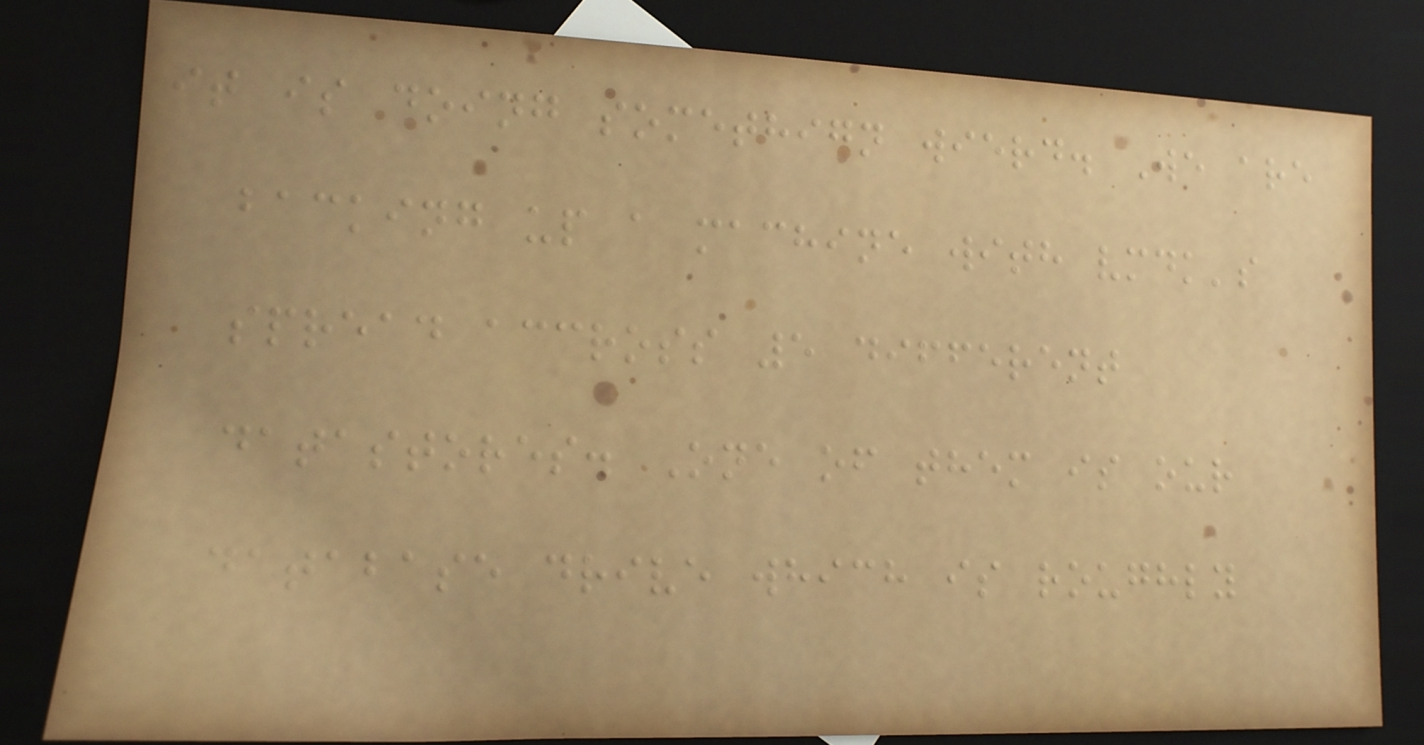it is doing somethign wierd. We are
backing up a machine with vmdk's
spread accross 5 different
datastores. One of them is our
database drive which is roughly
